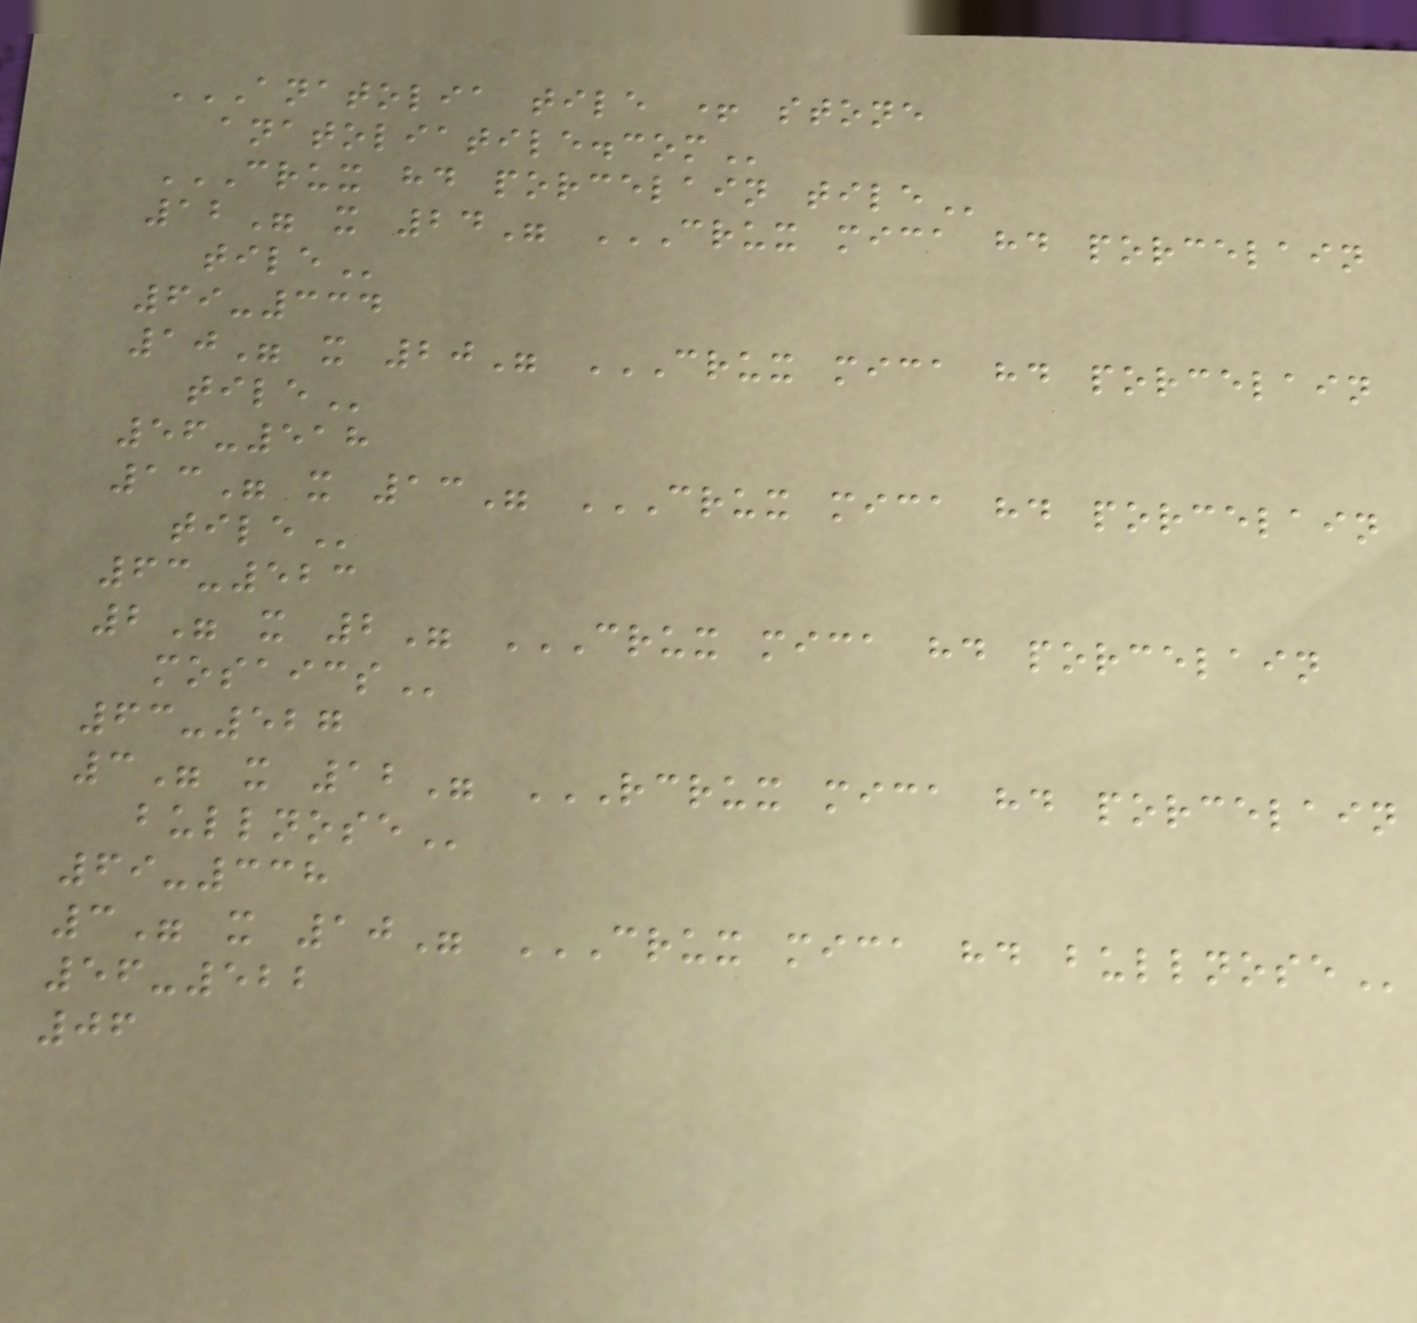ANATOLIA TILE + STONE
ANATOLIATILE.COM
CRUX HD PORCELAIN TILE
12" x 24" CRUX MICA HD PORCELAIN
TILE
69-334
10" x 20" CRUX MICA HD PORCELAIN
TILE
56-518
13" x 13" CRUX MICA HD PORCELAIN
TILE
63-523
2" x 2" CRUX MICA HD PORCELAIN
MOSAICS
63-527
3" x 12" RCRUX MICA HD PORCELAIN
BULLNOSE
69-338
3" x 10" CRUX MICA HD BULLNOSE
56-522
06
